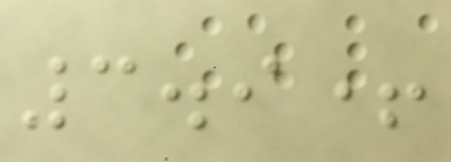3.9+
